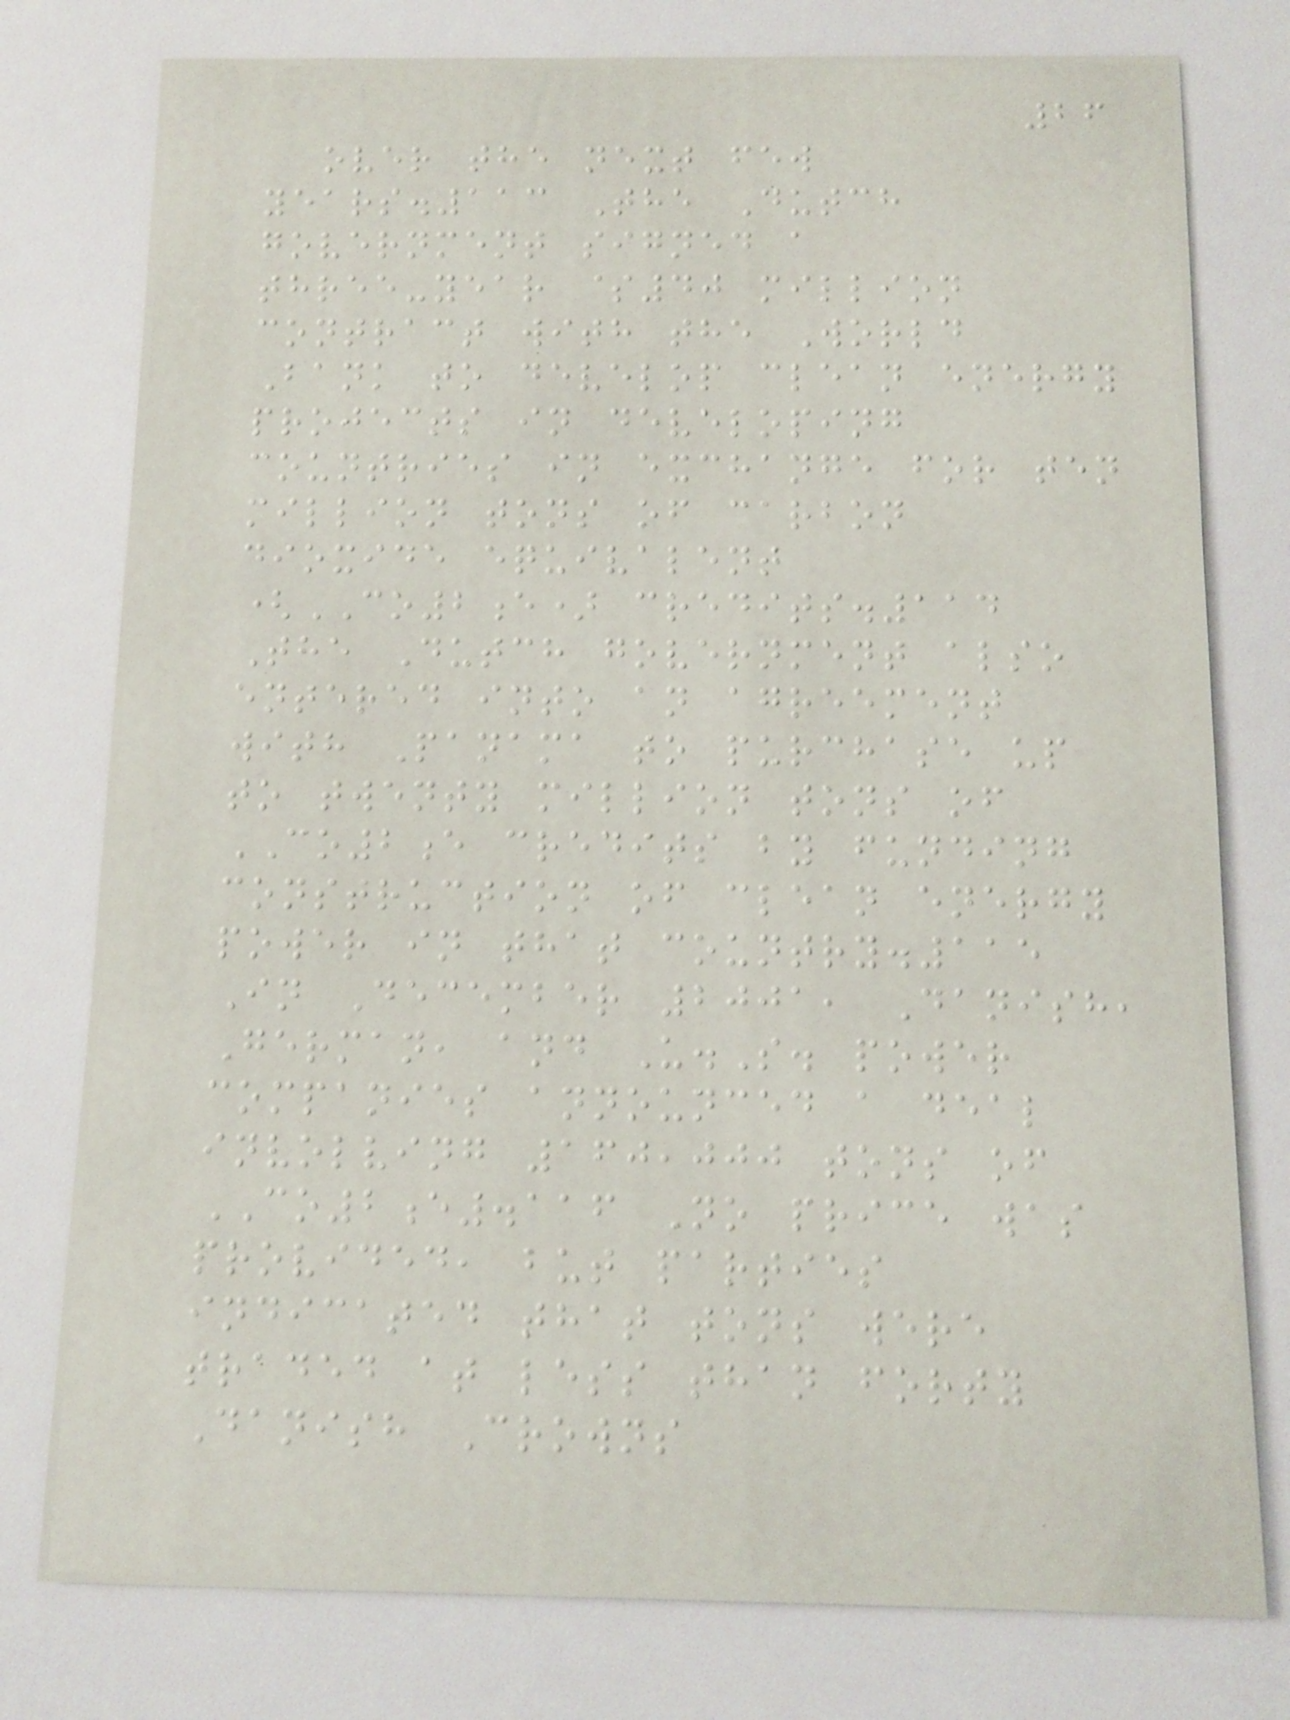26
over the next few
years.113 The Dutch
government signed a
three-year $40 million
contract with the World
Bank to develop clean energy
projects in developing
countries in exchange for ten
million tons of carbon
dioxide equivalent
(CO2e) credits.114
The Dutch government also
entered into an agreement
with Panama to purchase up
to twenty million tons of
CO2e credits by funding
construction of clean energy
power in that country.115
In December 2001, Danish,
German, and U.S. power
companies announced a deal
involving 160,000 tons of
CO2e.116 No price was
provided, but parties
indicated that tons were
traded at less than forty
Danish Crowns
